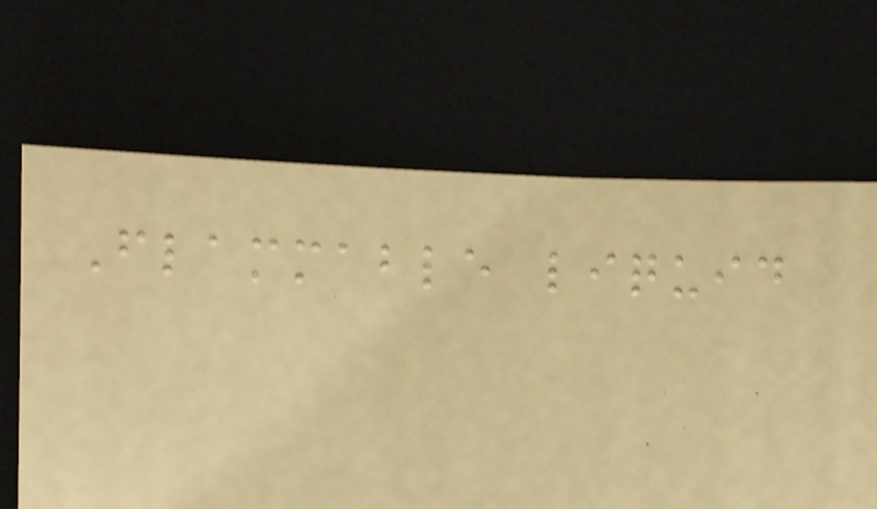Flammable liquid
